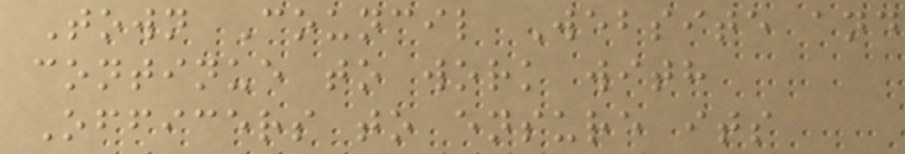Town Council Website and
continue to work with
Officers to ensure its
